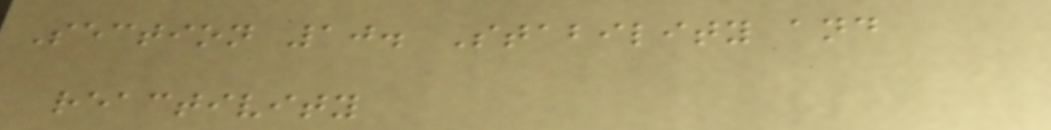Section 10. Stability and
reactivity
